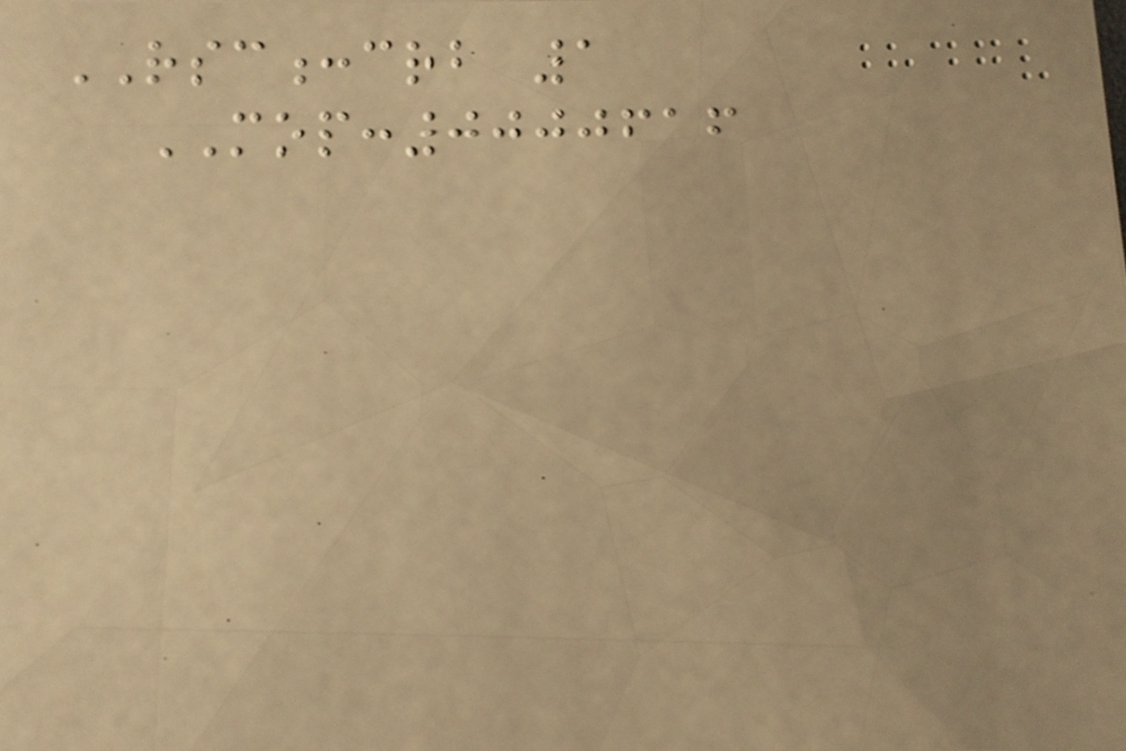RSC:crb 1
MOP:0000616
